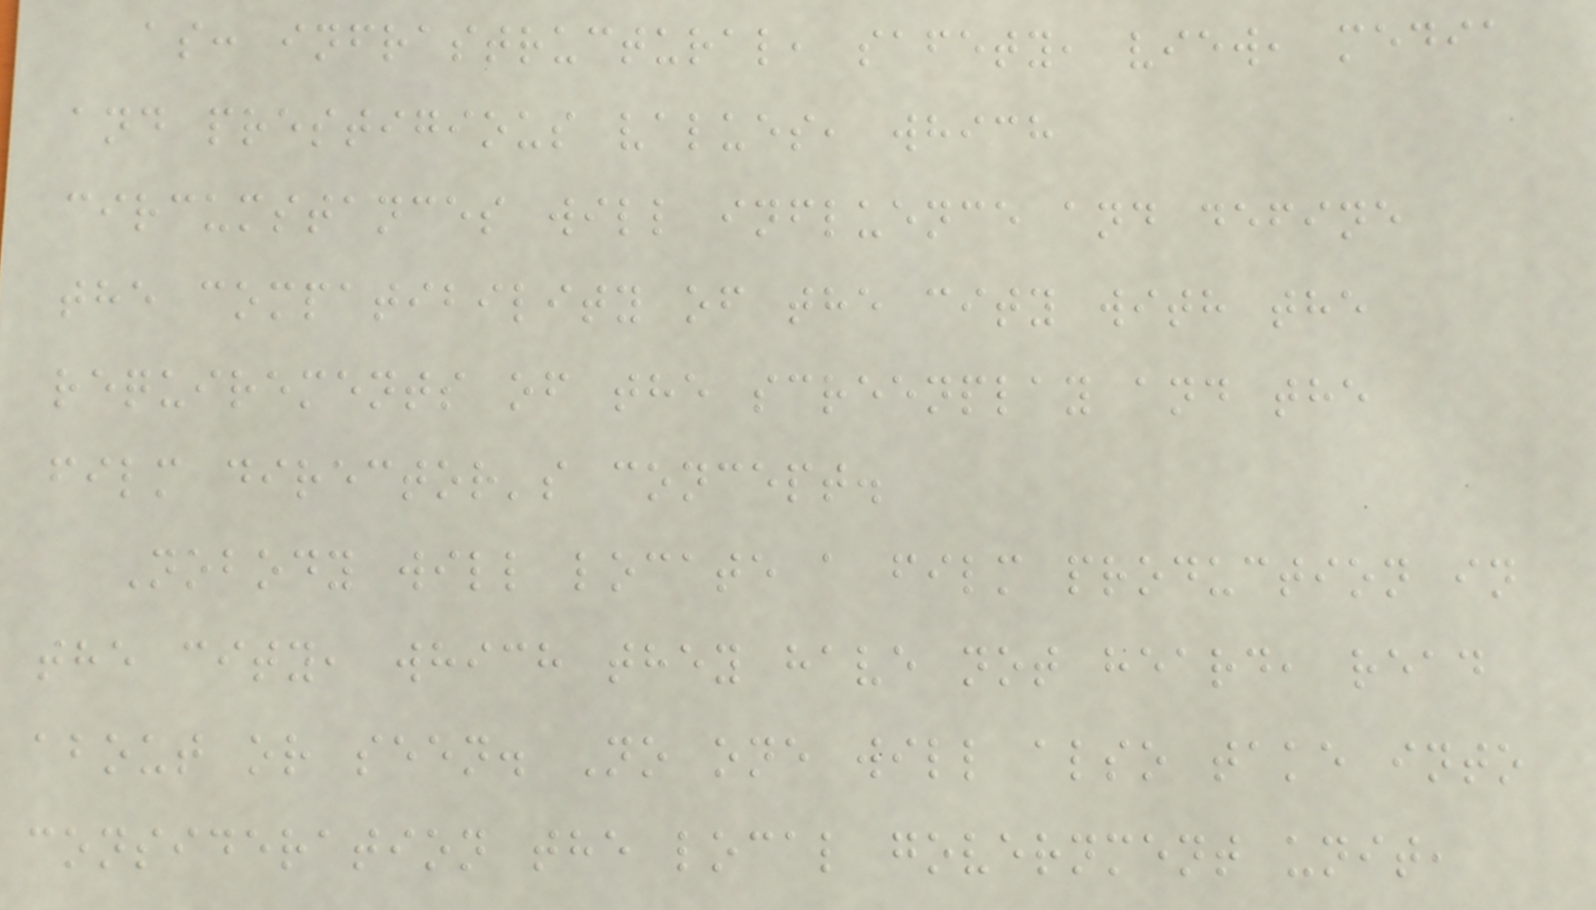as: infrastructural, safety, view, media
and prestigious values, which
circumstances will influence and define
the compatibility of the city with the
requirements of the screenplay and the
film director's concept.
Nobody will locate a film production in
the city, which they have not heard, read
about or seen. No one will also take into
consideration the local government unit,
